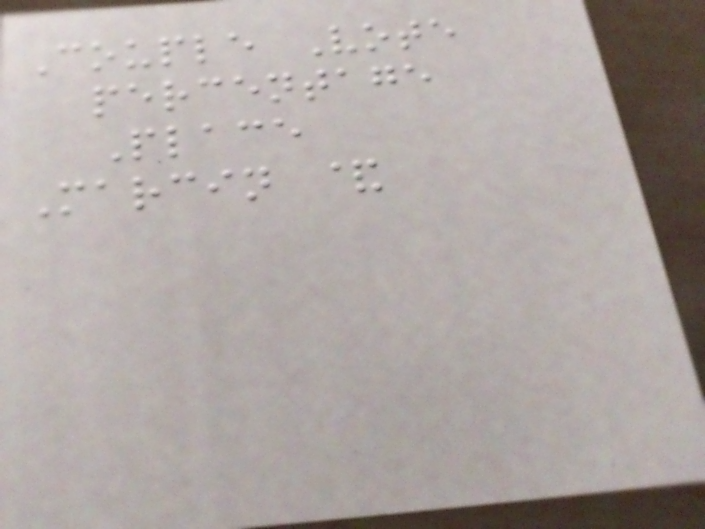Couple Vote
percentage
Place
Marcin &
